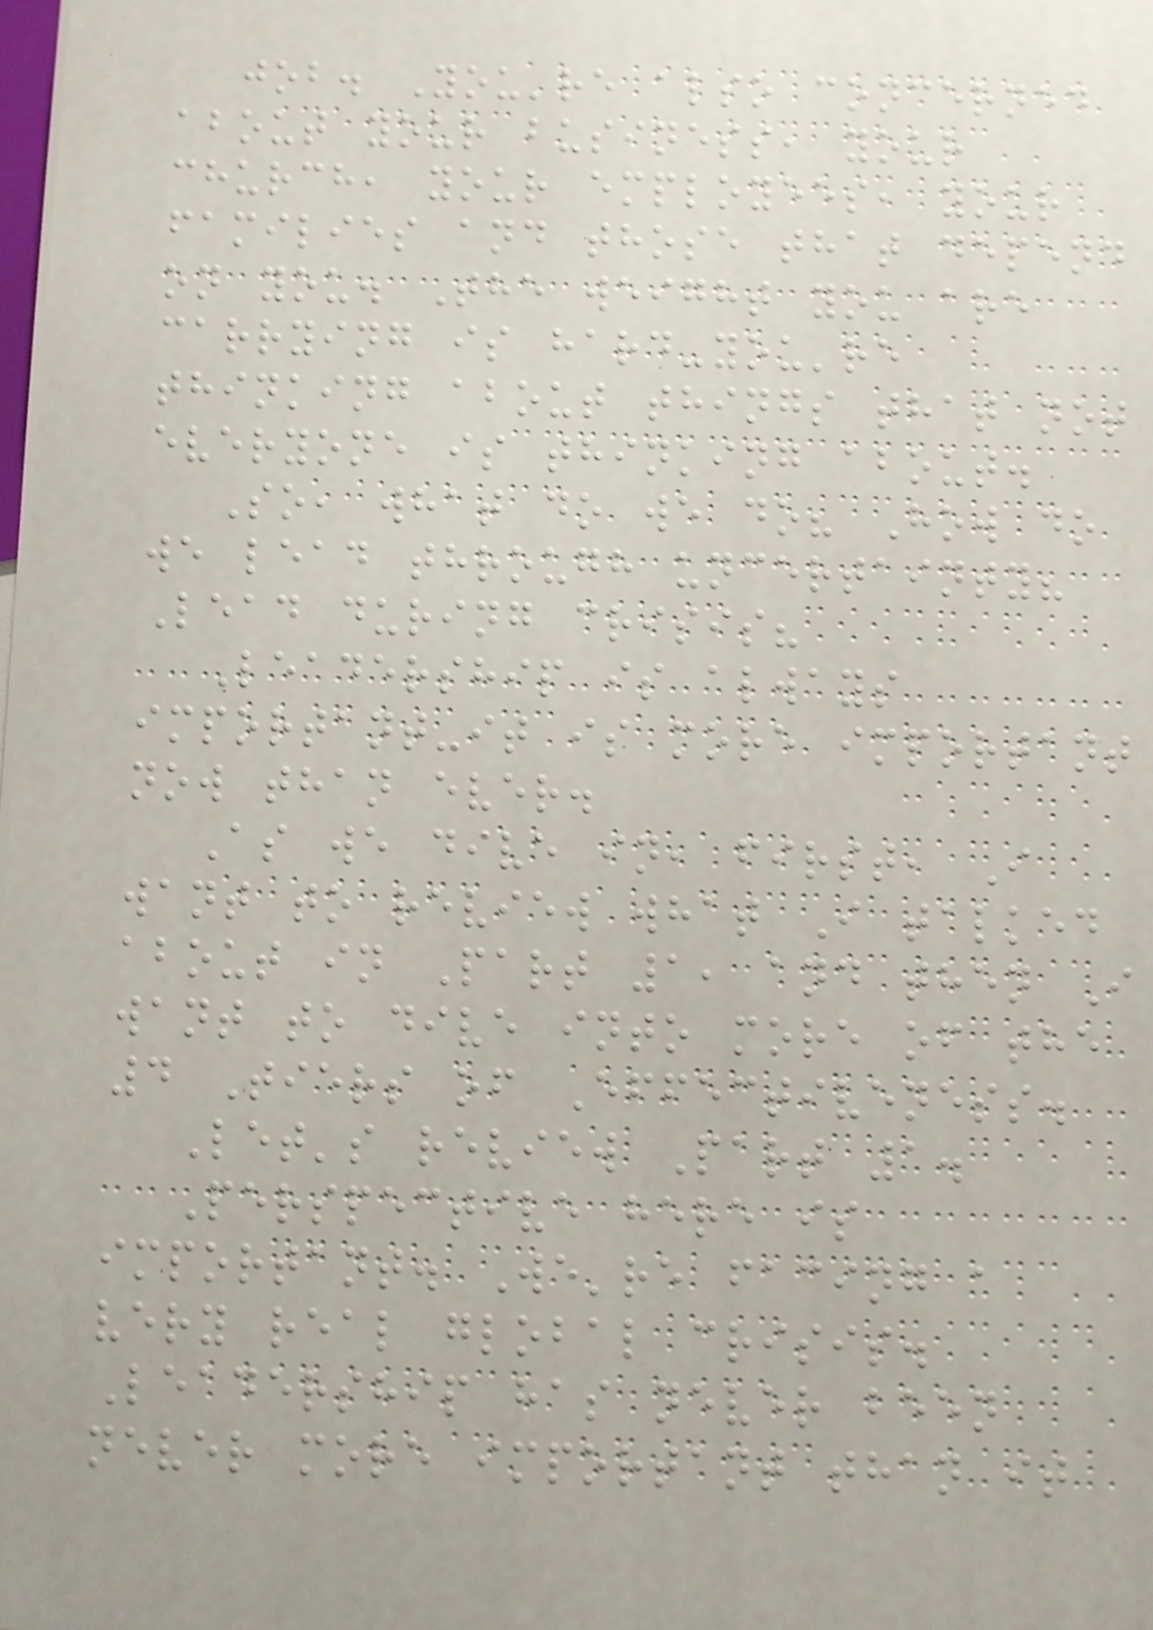job. You're also concerned
about your business, your
church, your employees, your
families and those that depend
on you. The weight you are
carrying is hard-you're
thinking about things that not
everyone is thinking about.
So, what do we do? How do
we lead through uncertainty?
Lead during crisis?
Leadership is always
important-it is more important
now than ever.
As we dive in, first, I
want to review what I talked
about in Part 1, and then I
want to dive into more of the
4 Tiers of Effectiveness.
Let's review Part 1.
Perspective here is
important. We're facing a
very real global crisis.
Leadership has never been
never more important than it
